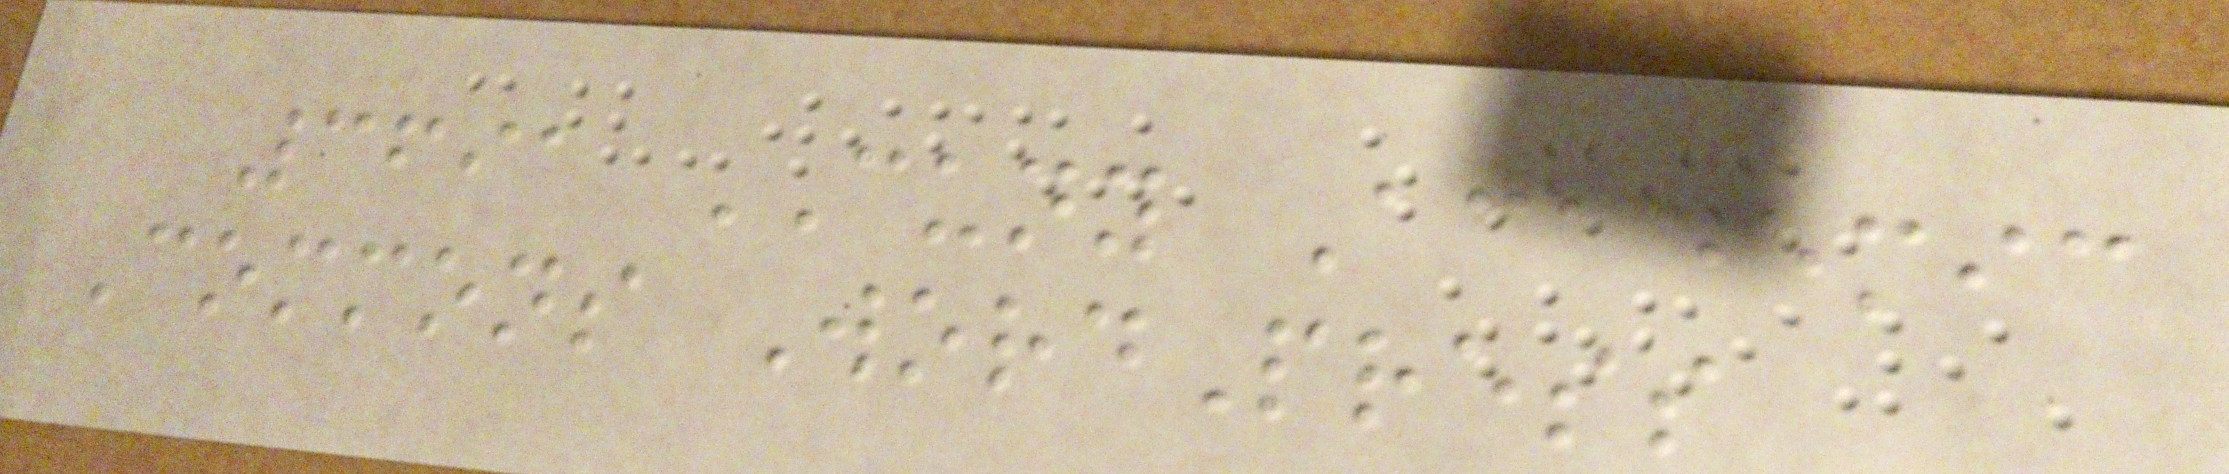3691 CUNY Academic
Commons WordPress
